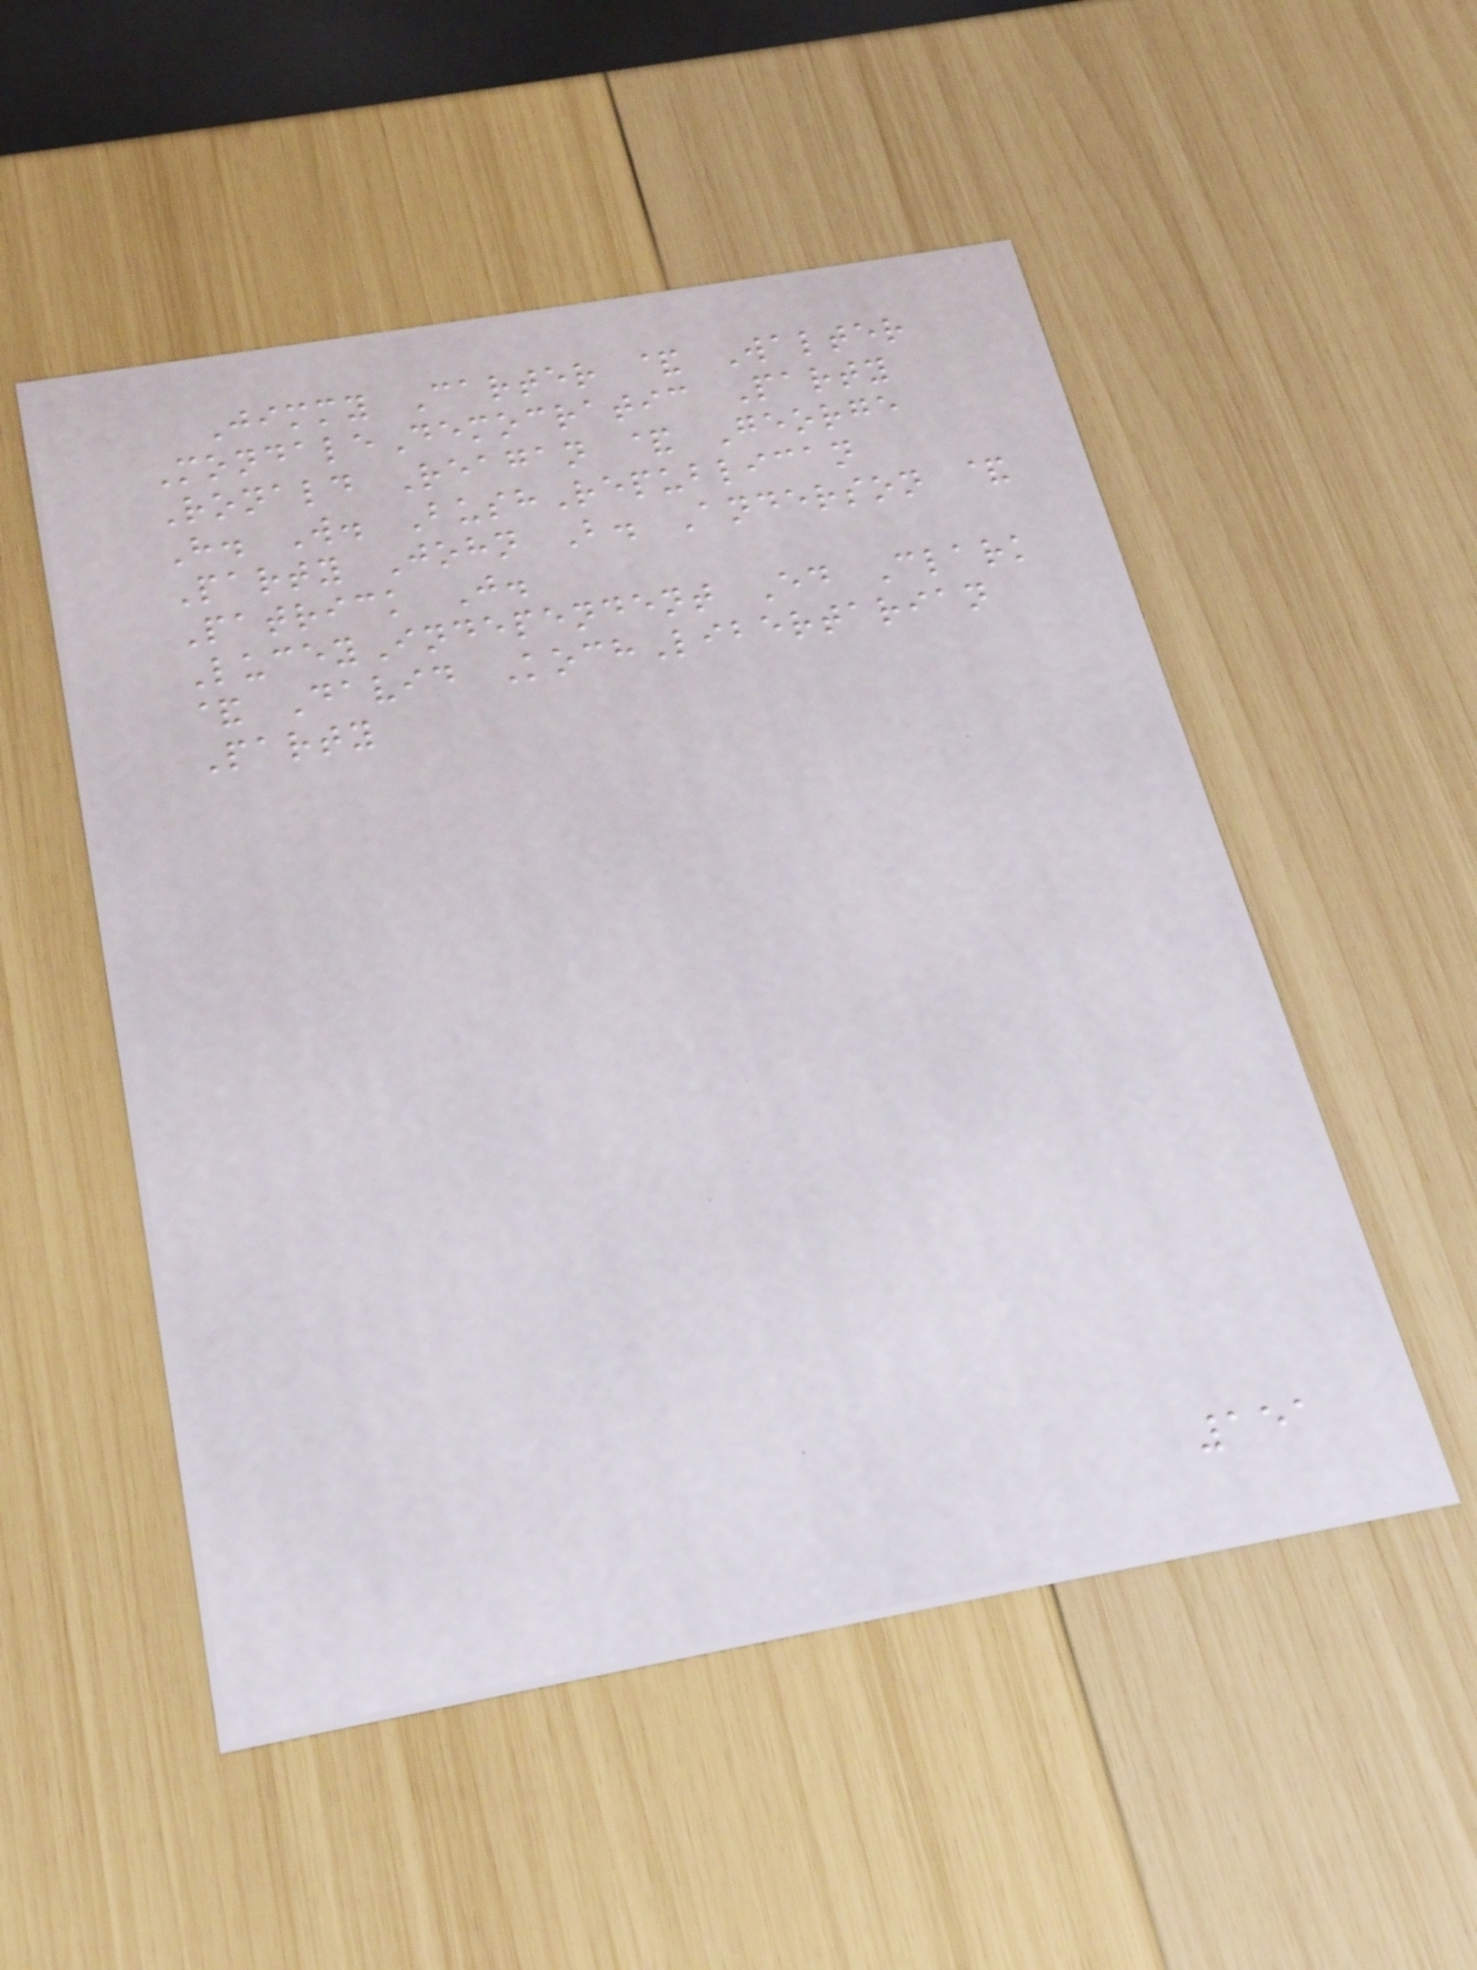Jimmy Carter & Walter
MondaleDemocratic Party
Ronald Reagan & George
H. W. BushRepublican
Party John B. Anderson &
Patrick J.
LuceyIndependent Ed Clark
& David KochLibertarian
Party
151
